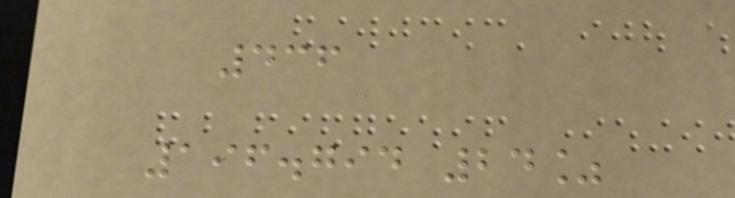436
196.794 24%
